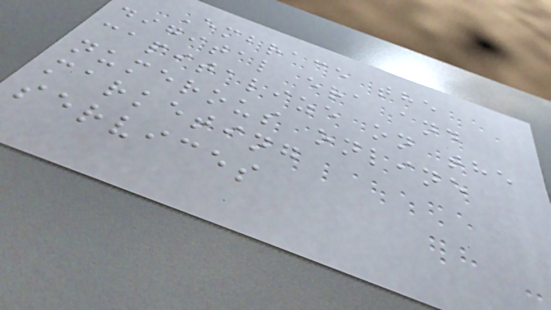Embrace the
digital era and
capitalize on the
numerous online
marketing
services
